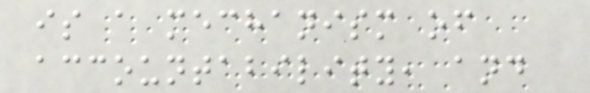is a mechanism of
accountability, and
